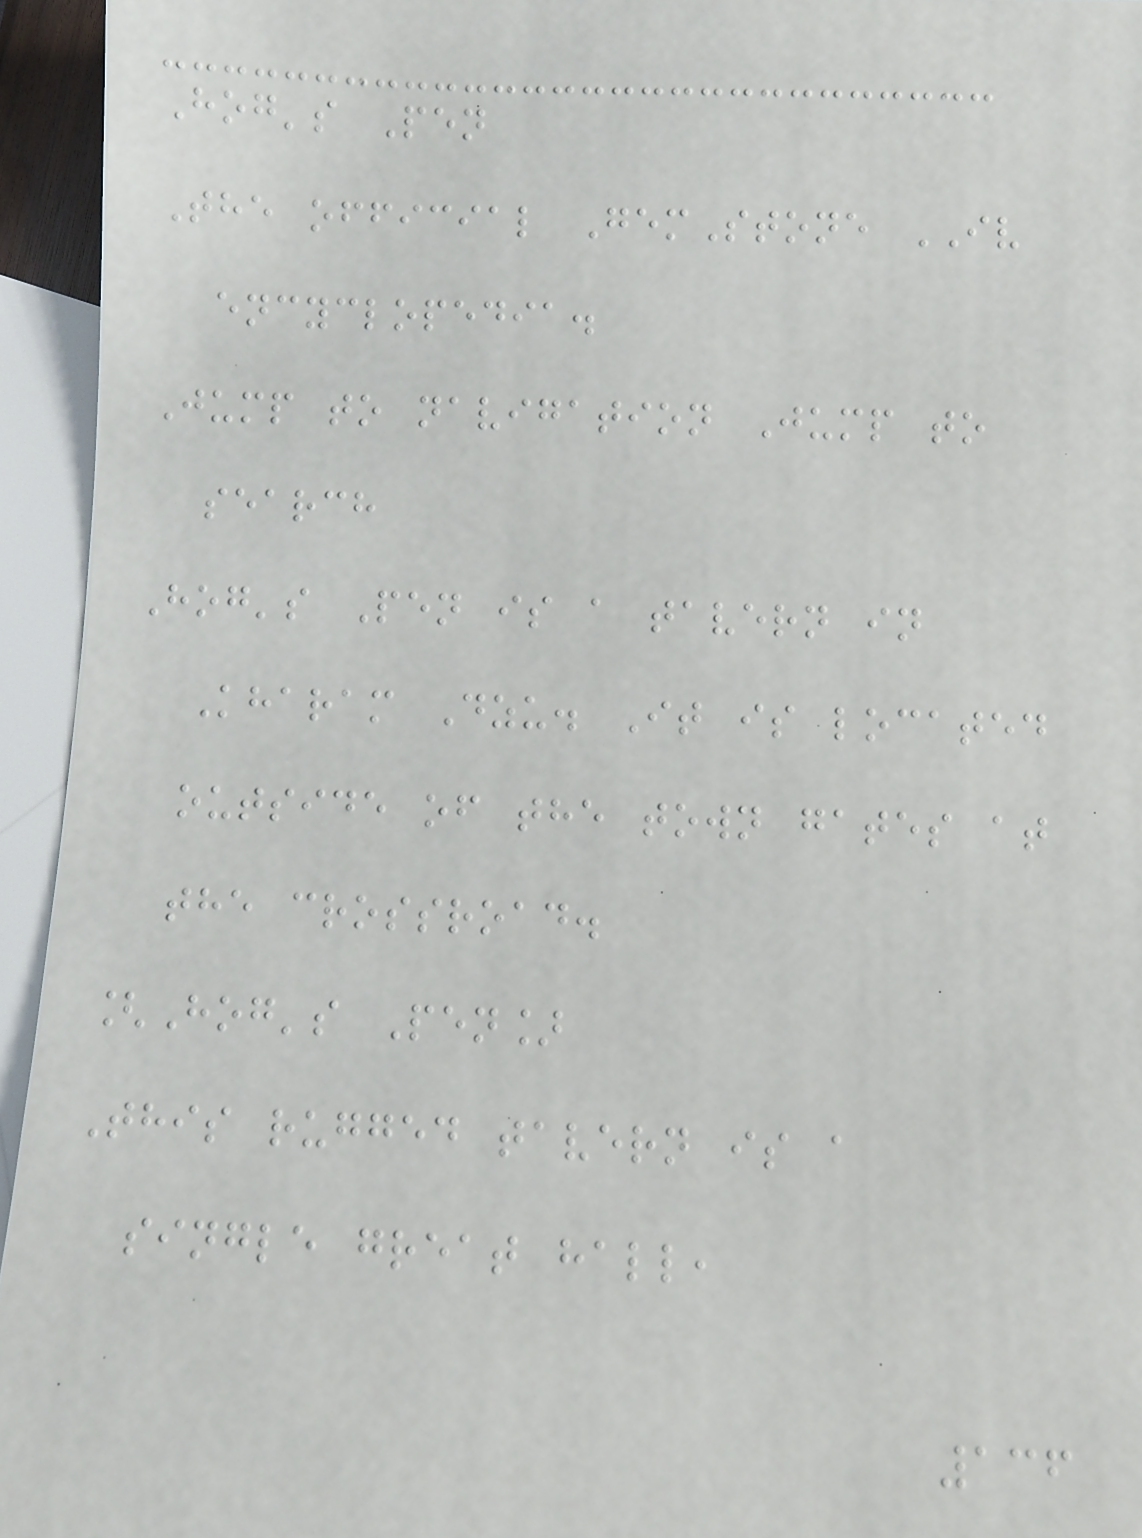Hog's Pen
The official GemStone IV
encyclopedia.
Jump to navigation Jump to
search
Hog's Pen is a tavern in
Kharam Dzu. It is located
outside of the town gates at
the crossroad.
[Hog's Pen]
This rugged tavern is a
single great hall,
136
